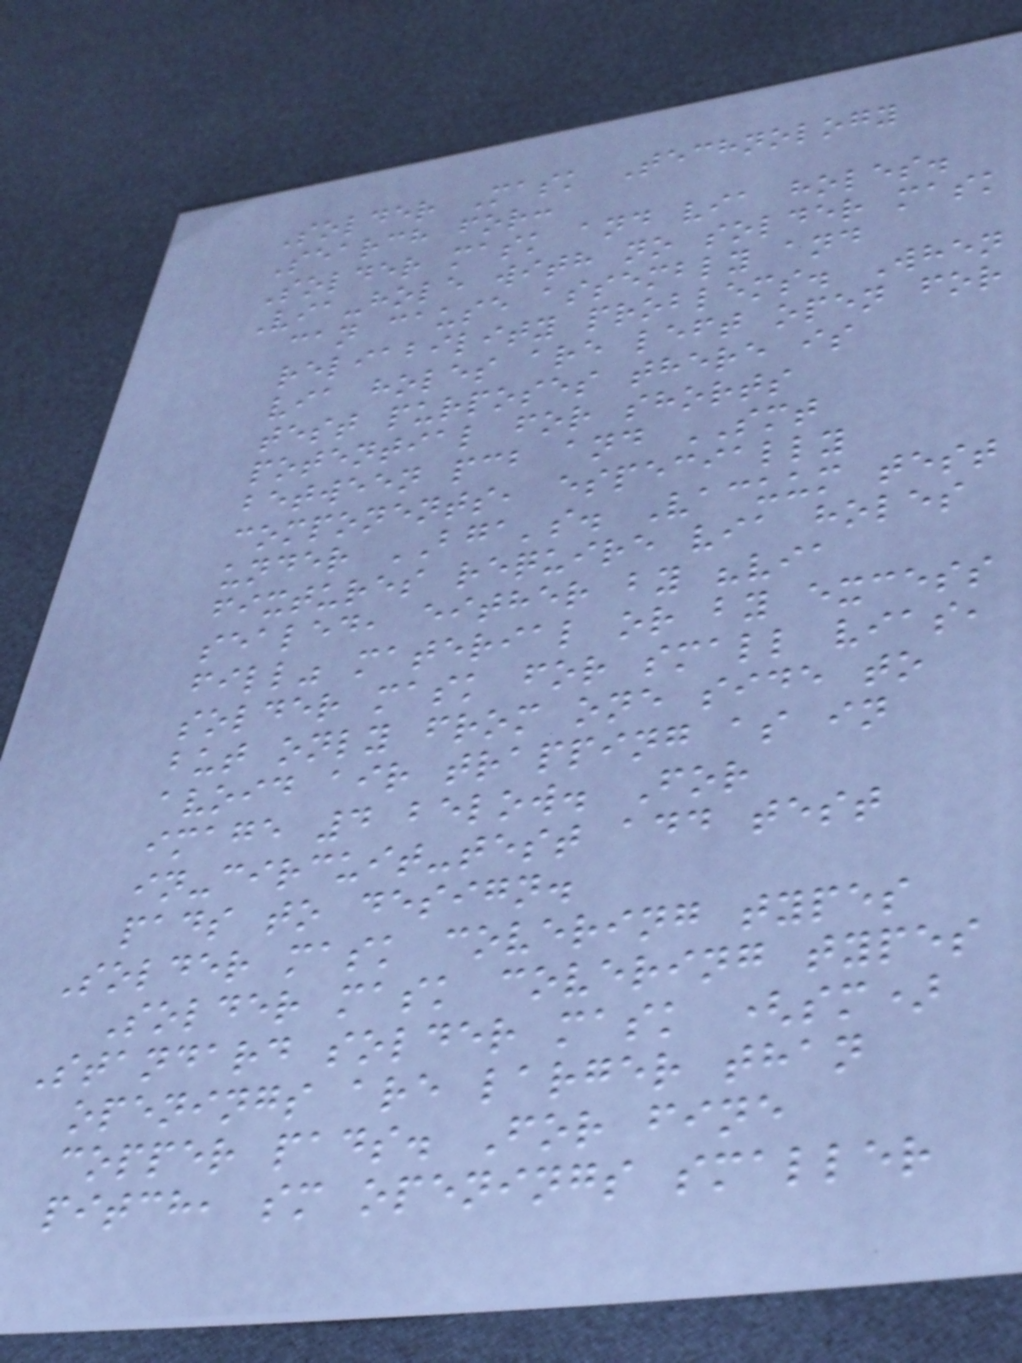Solder Mask Technology
Search for:
Solder mask and via holes.
Via-hole with no solder mask
can cause assembly and
reliability problems. When
via holes are left open for
test purposes there is
potential for shorts
between pcb and SMT
components, especially
under BGA's. Vacuum test
fixtures require via holes
sealed, either by "via
fill" material or by excess
solder mask for small vias,
but only from one side to
avoid air trapping as in
image 4 below. For
in-circuit-test add test
pads to design.
Solder mask covering types
Solder mask covering types
Standard solder mask (sm)
openings are larger than
copper pads. For fine
pitch, sm openings smaller
